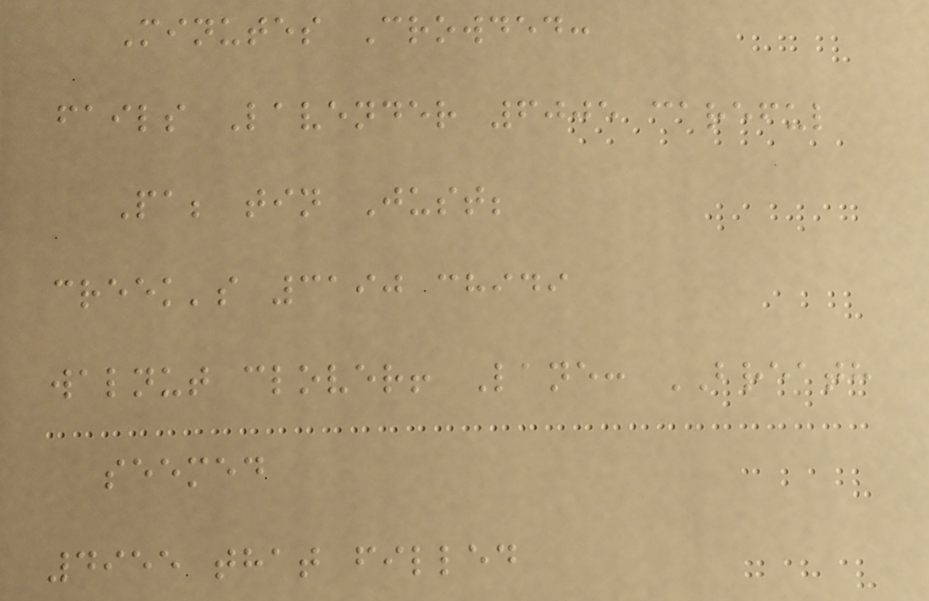Minutes Crowded:
fails Lavender 6005 careful
Pa; tin Just;
creek's 3190 chidi
walnut clover! Lane: BREATH
seemed
4955 that filled
